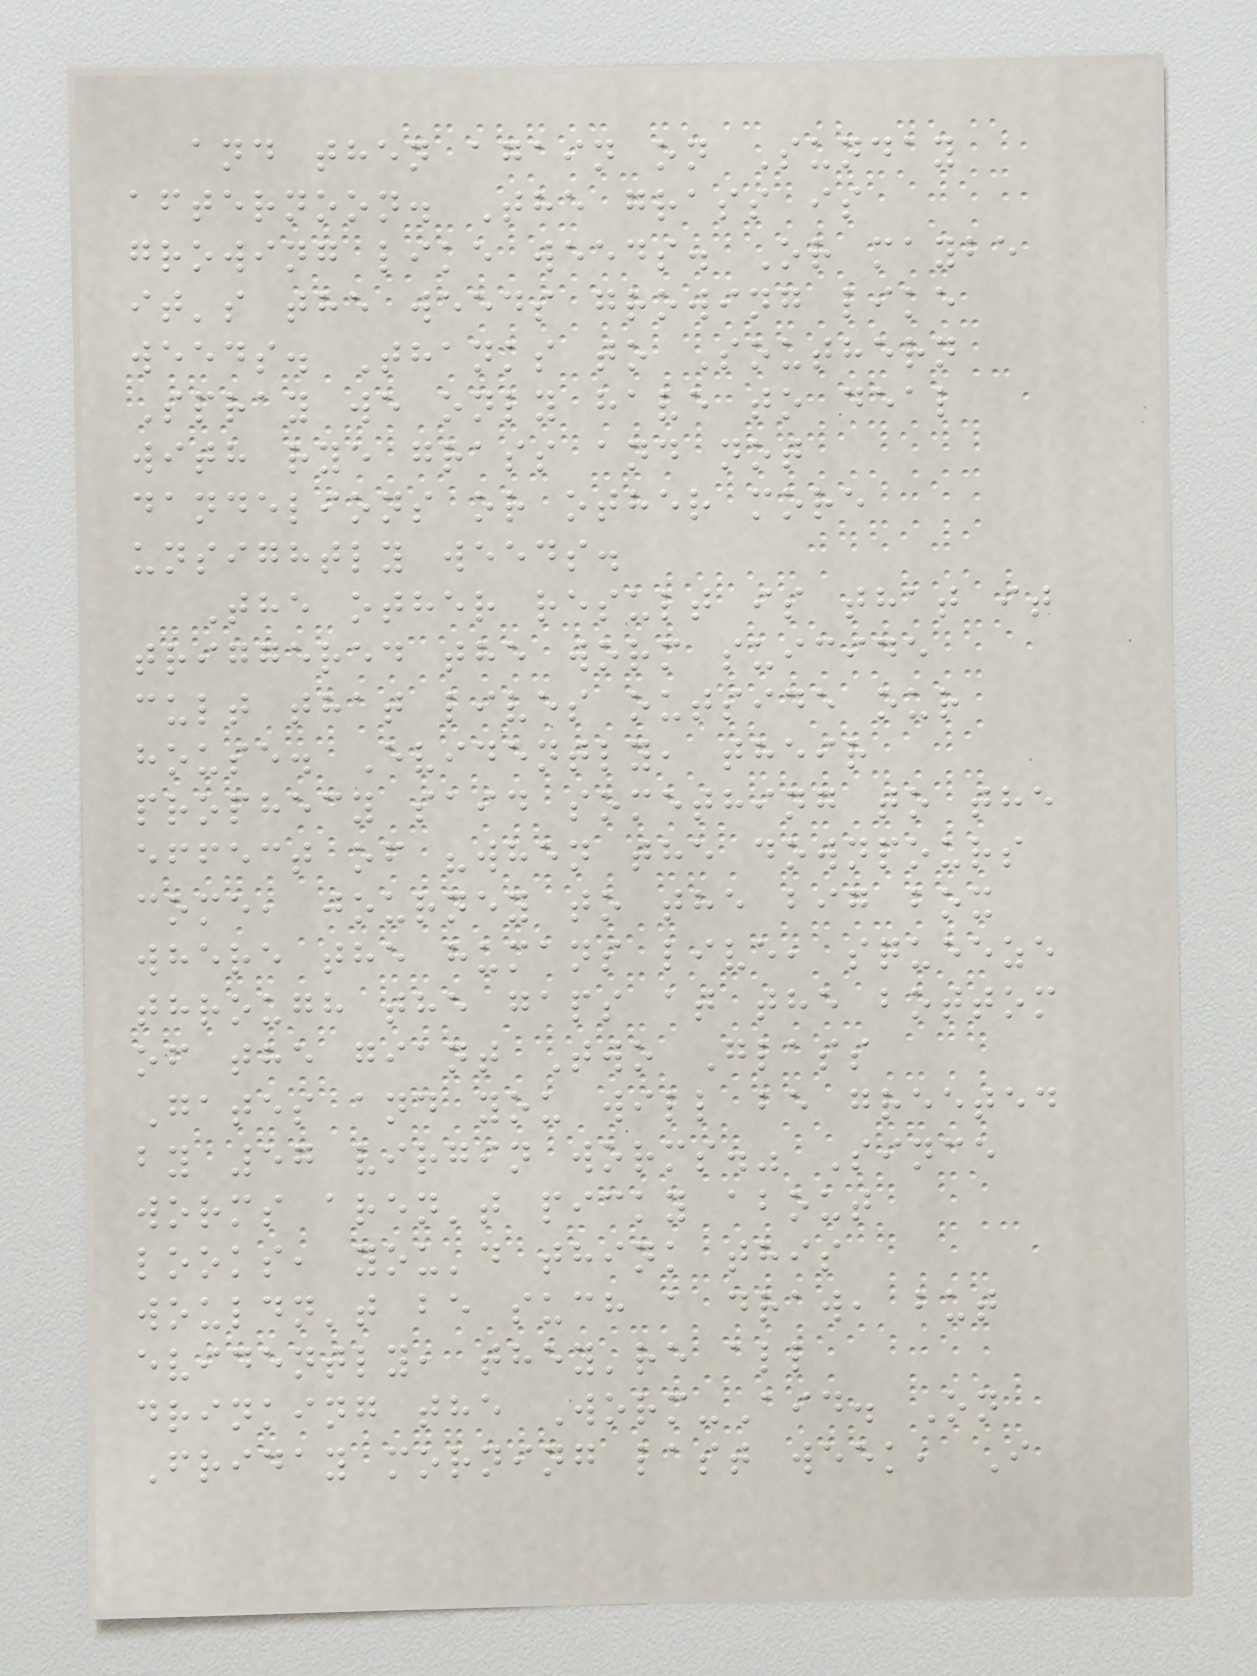and then again on Sunday
afternoon. The grass is
growing like weeds. Or maybe
it's the weeds growing like
weeds. Thanks to Southern
Spray we only have to deal
with rye grass and not
dandelions or other more
unsightly weeds.
The other result is that it
triggered the worm suicide
cult that lives outside our
house. Evidently, their
prophecy said something to the
effect of "when the downpours
come, journey to the big box
where the humans live, squeeze
through the gaps at the bottom
of the giant Two Glass
Gates and you will be greeted
by 57 virgin worms." Since
worms aren't picky about
looks, you'd think this
wouldn't be such a draw, but
evidently, they're all
drinking the Worm-Aid. On
Friday morning last week, I
